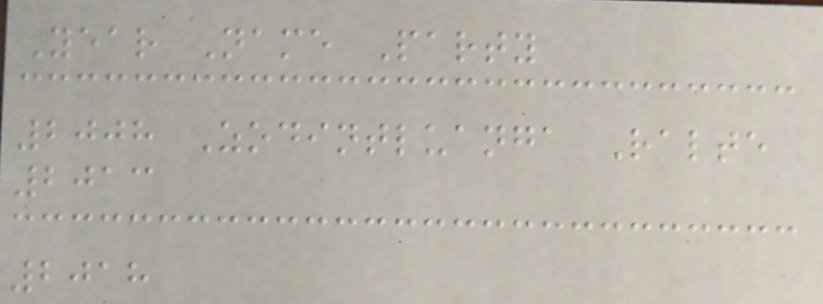Year Name Party
2008 Zodintluanga Ralte
2013
2018
